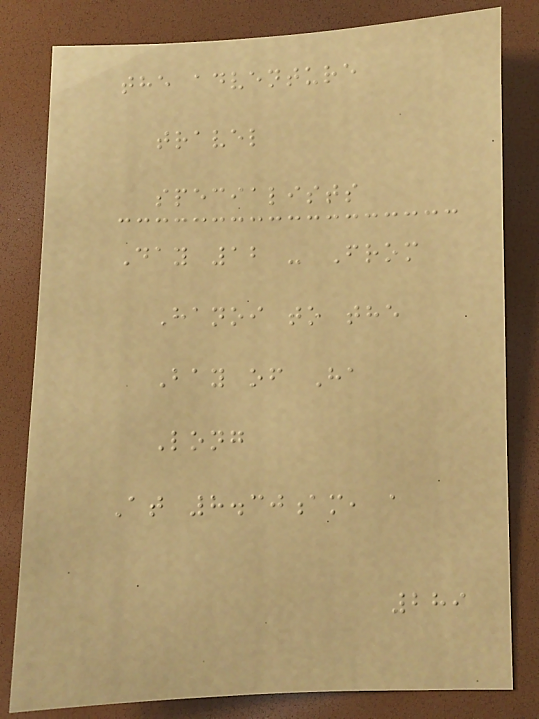the adventure
travel
specialists
Day 12 - From
Hanoi to the
Bay of Ha
Long
At 8.30am, a
289
